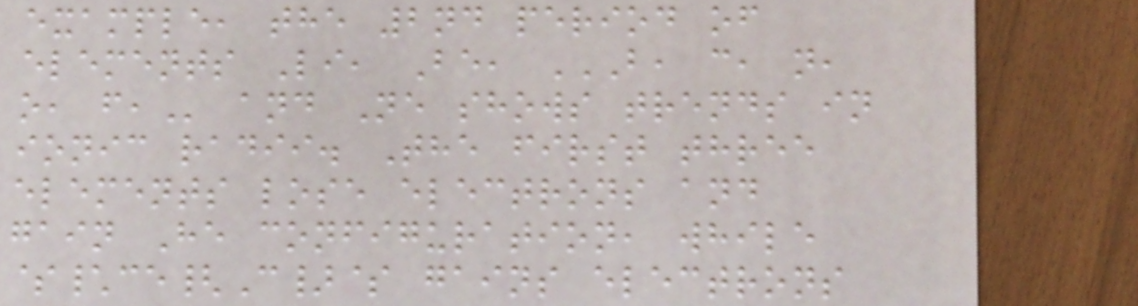example, the 2nd period of
elements Li, Be, B, C, N,
O, F, and Ne shows trends in
ionic radii. The first three
elements lose electrons and
gain He configuration, while
$\ce{C}$ gains electrons
